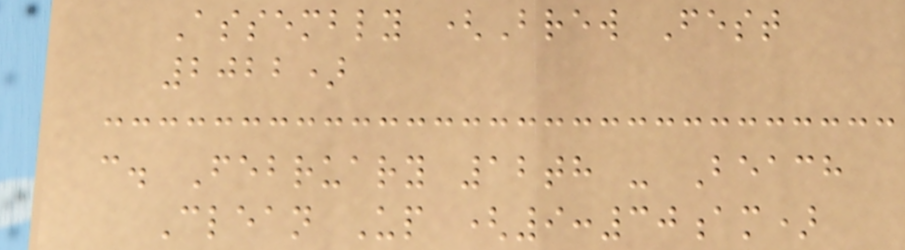Assembly (Brew Fest
2022)
c. February 12th - Beach
Clean Up (9:30am)
